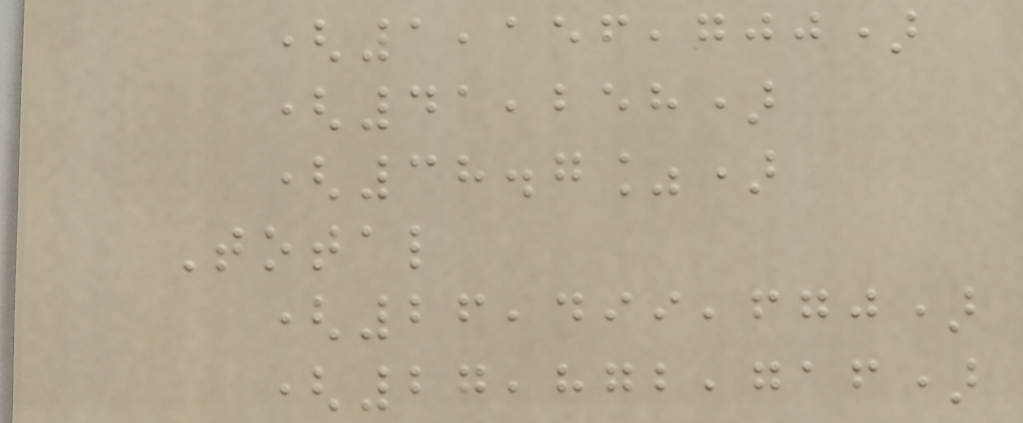(1,156,700)
(41,258)
(38.7%)
Total
(26,499,670)
(27,872,716)
